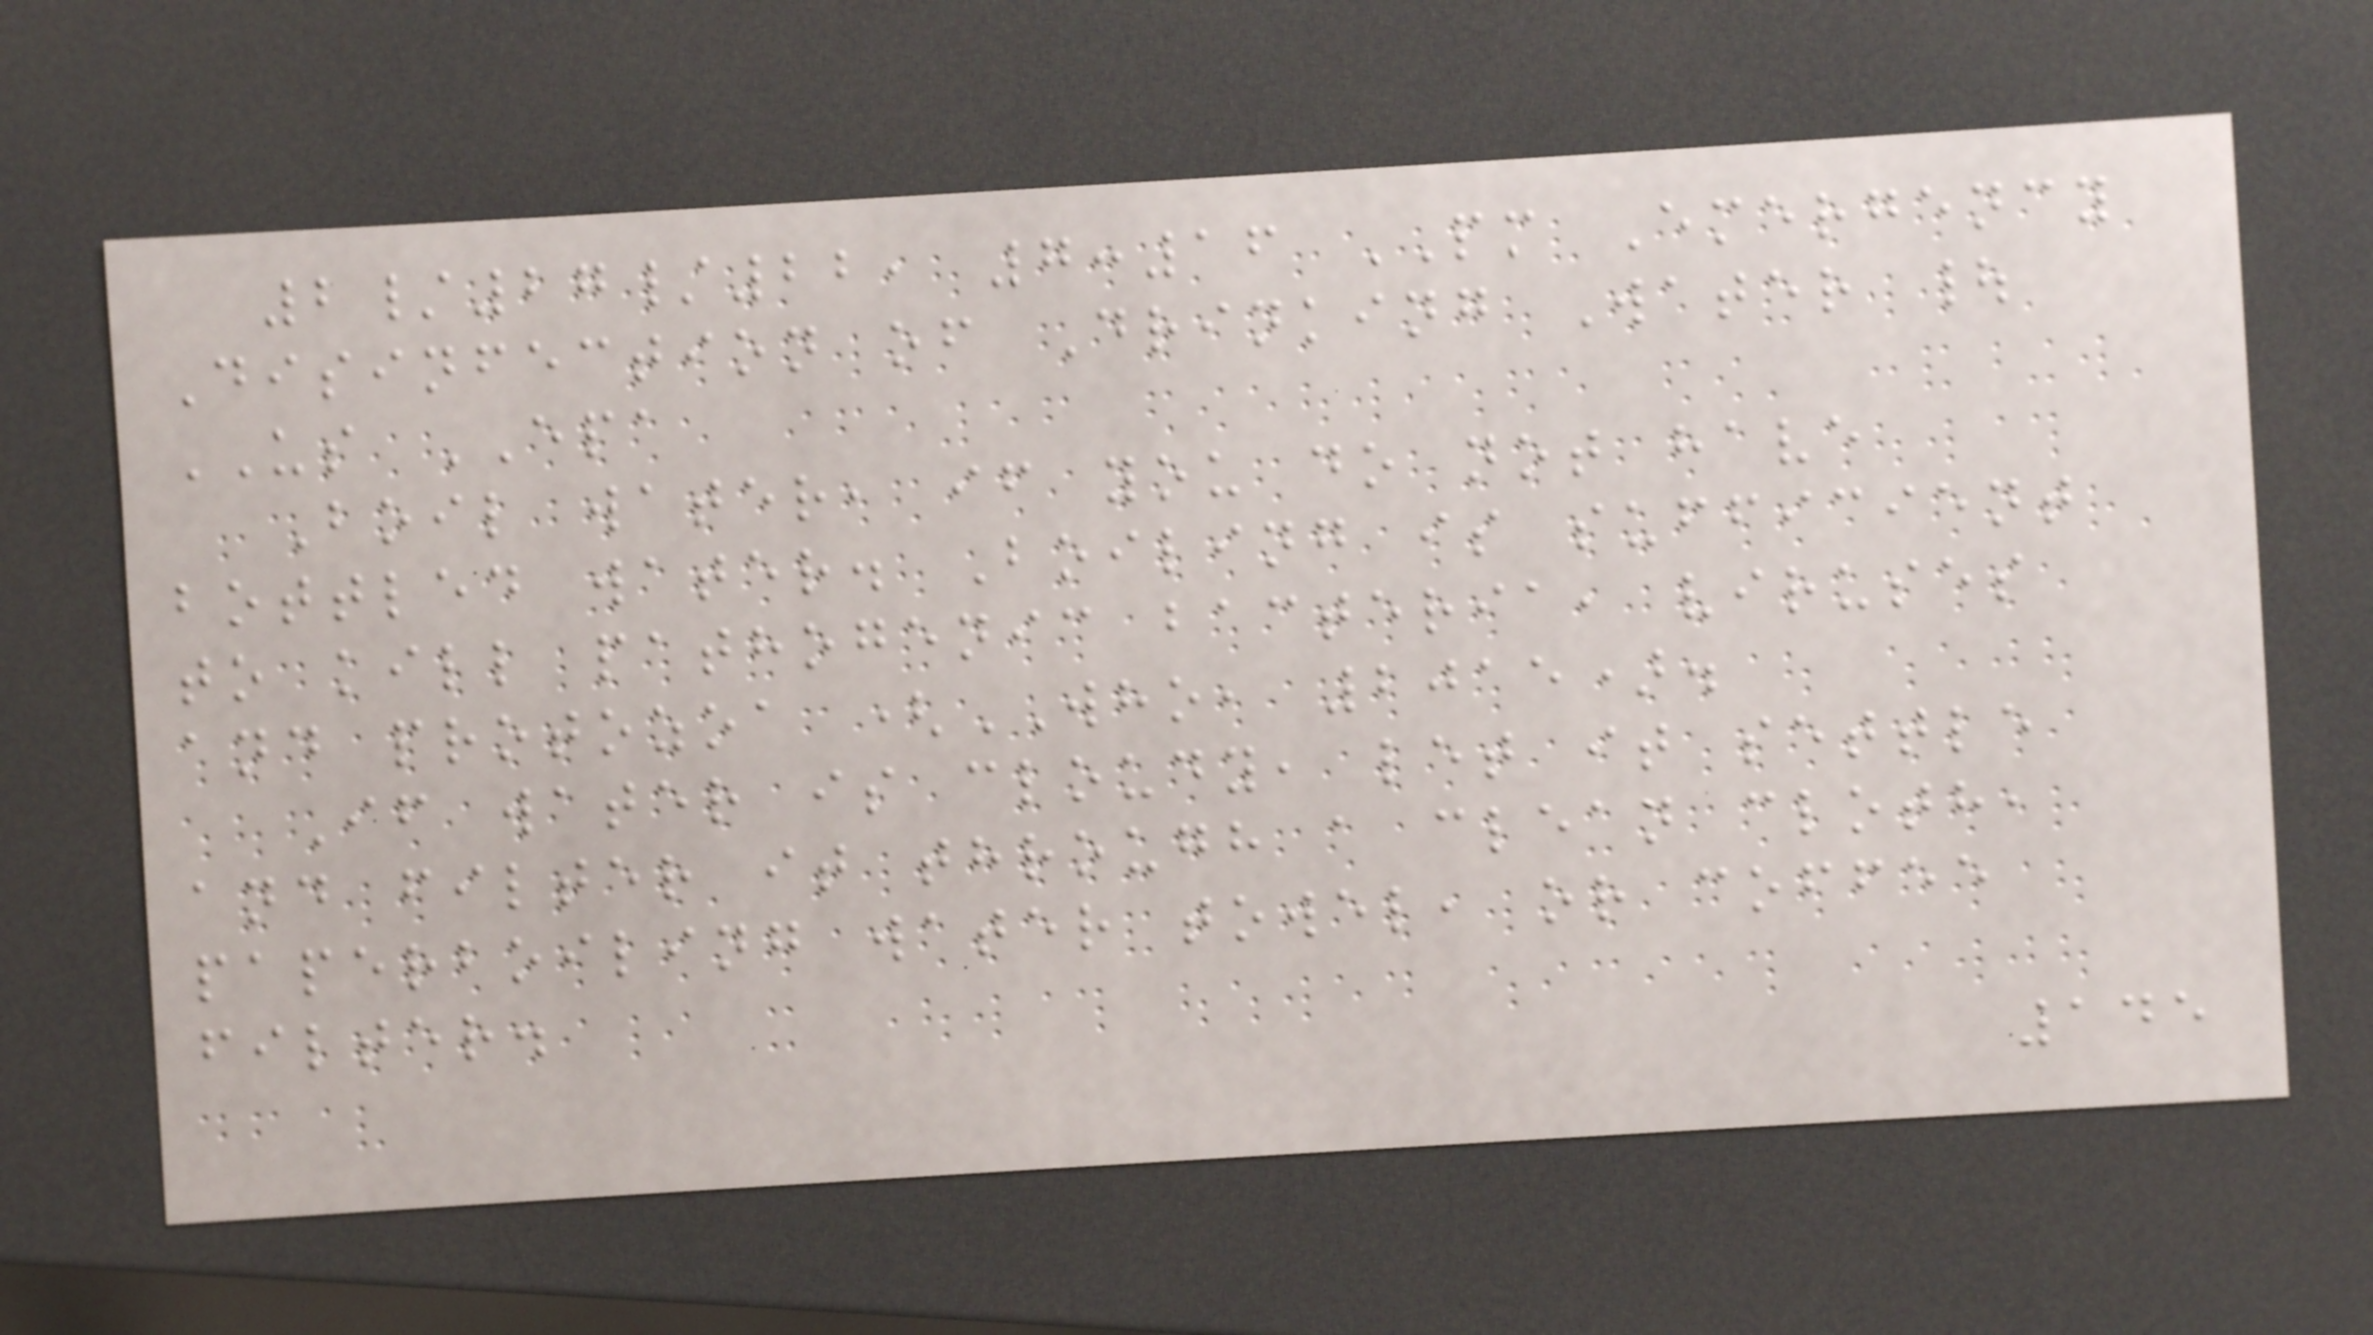2/27/22, 7:16 PM Emergency
Disinfection of Drinking Water |
US EPA
Boil water, if you do not have
bottled water. Boiling is sufficient
to kill pathogenic bacteria, viruses
and protozoa (WHO, 2015).
If water is cloudy, let it settle
and filter it through a clean cloth,
paperboiling water towel, or coffee
filter.
145
